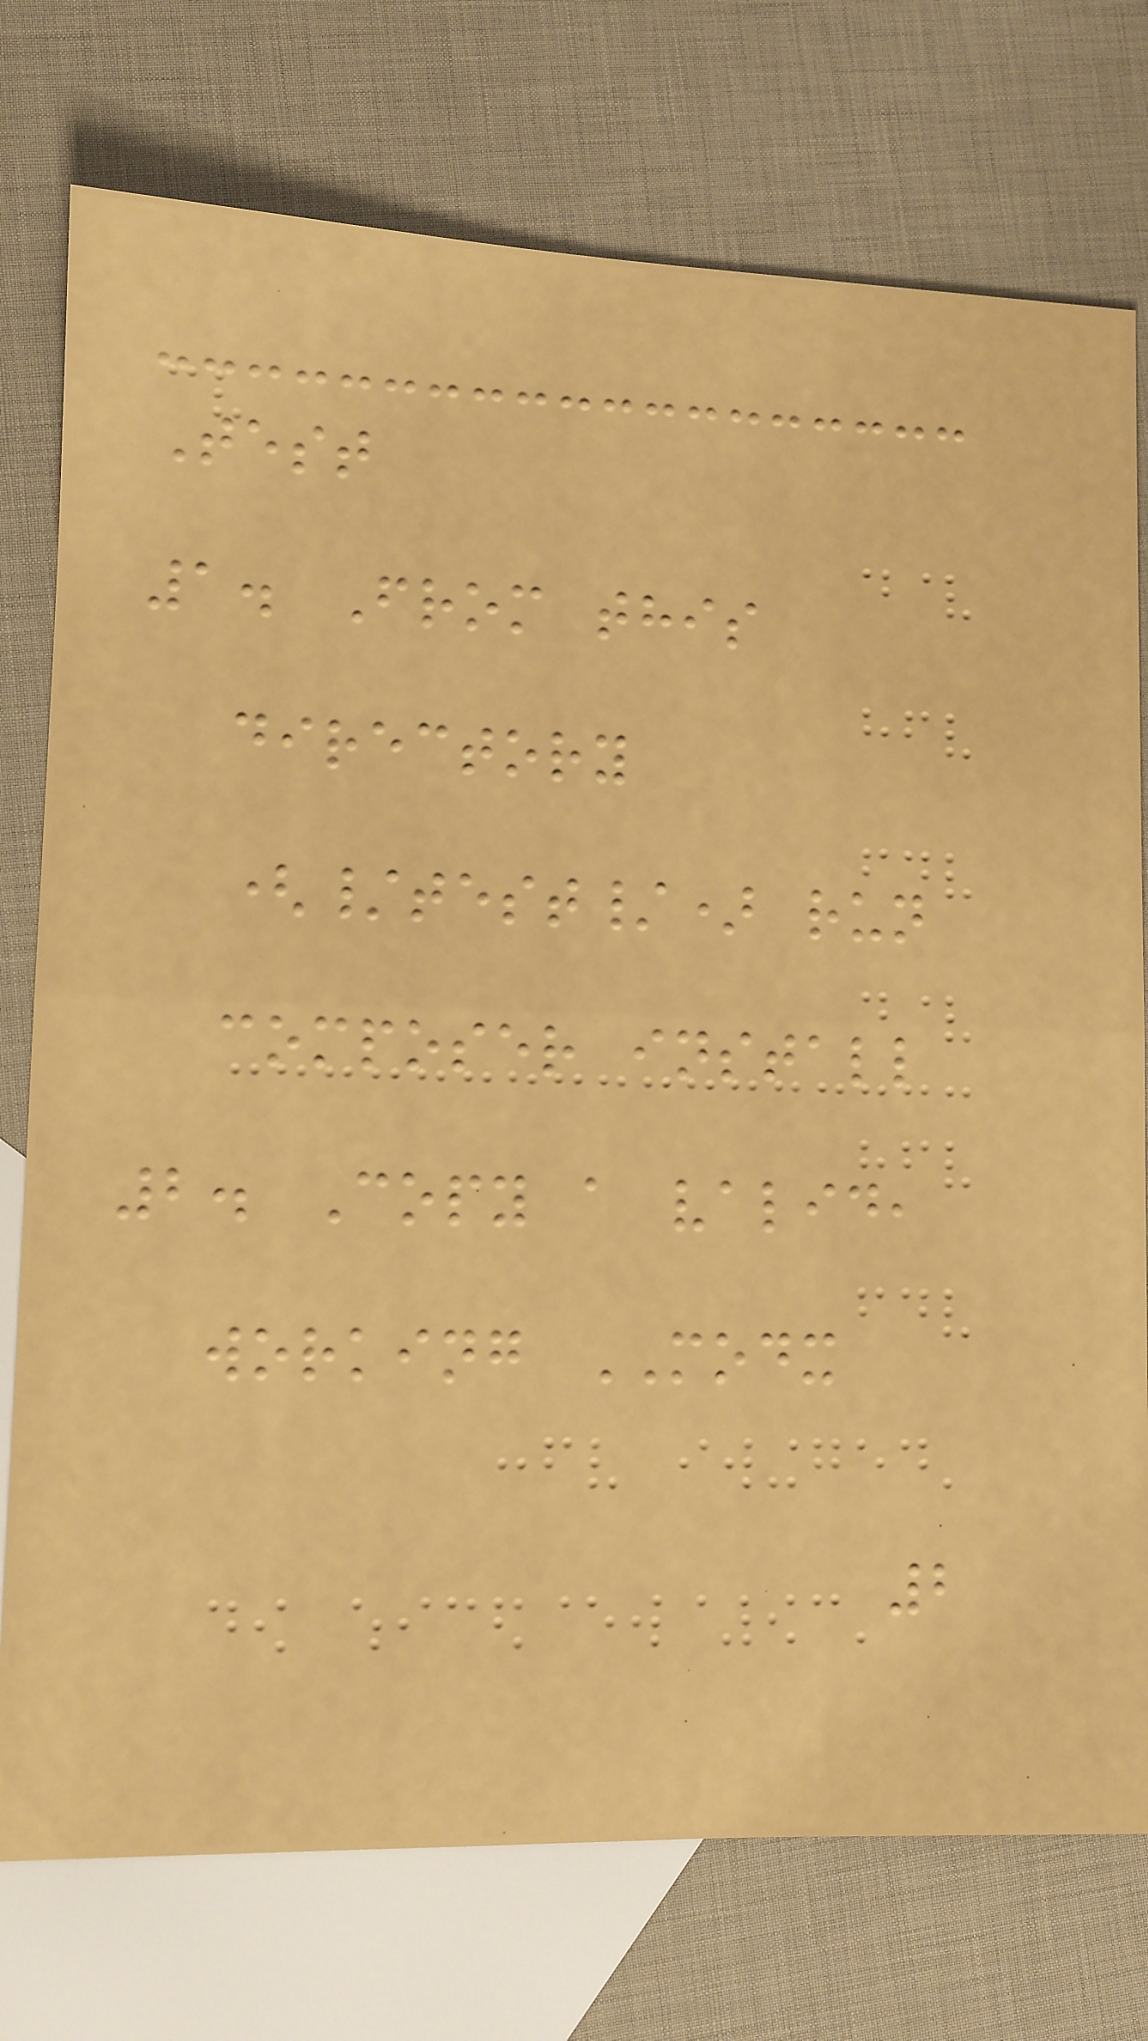Test
1. From this
directory
(/test/) run
composer install
2. Copy a valid,
working MODX
2
